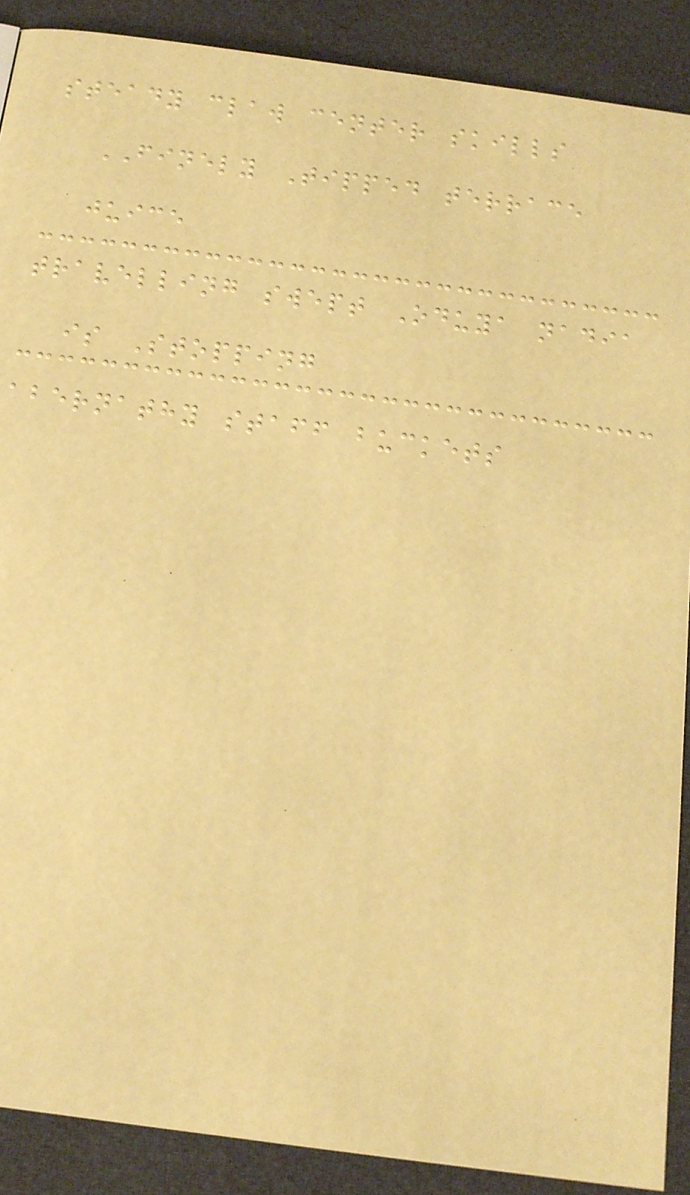steady claw center skills
FINELY Tipped terrace
juice
travelling swept Oduya nadia
is Stopping
abernathy staff buckets
